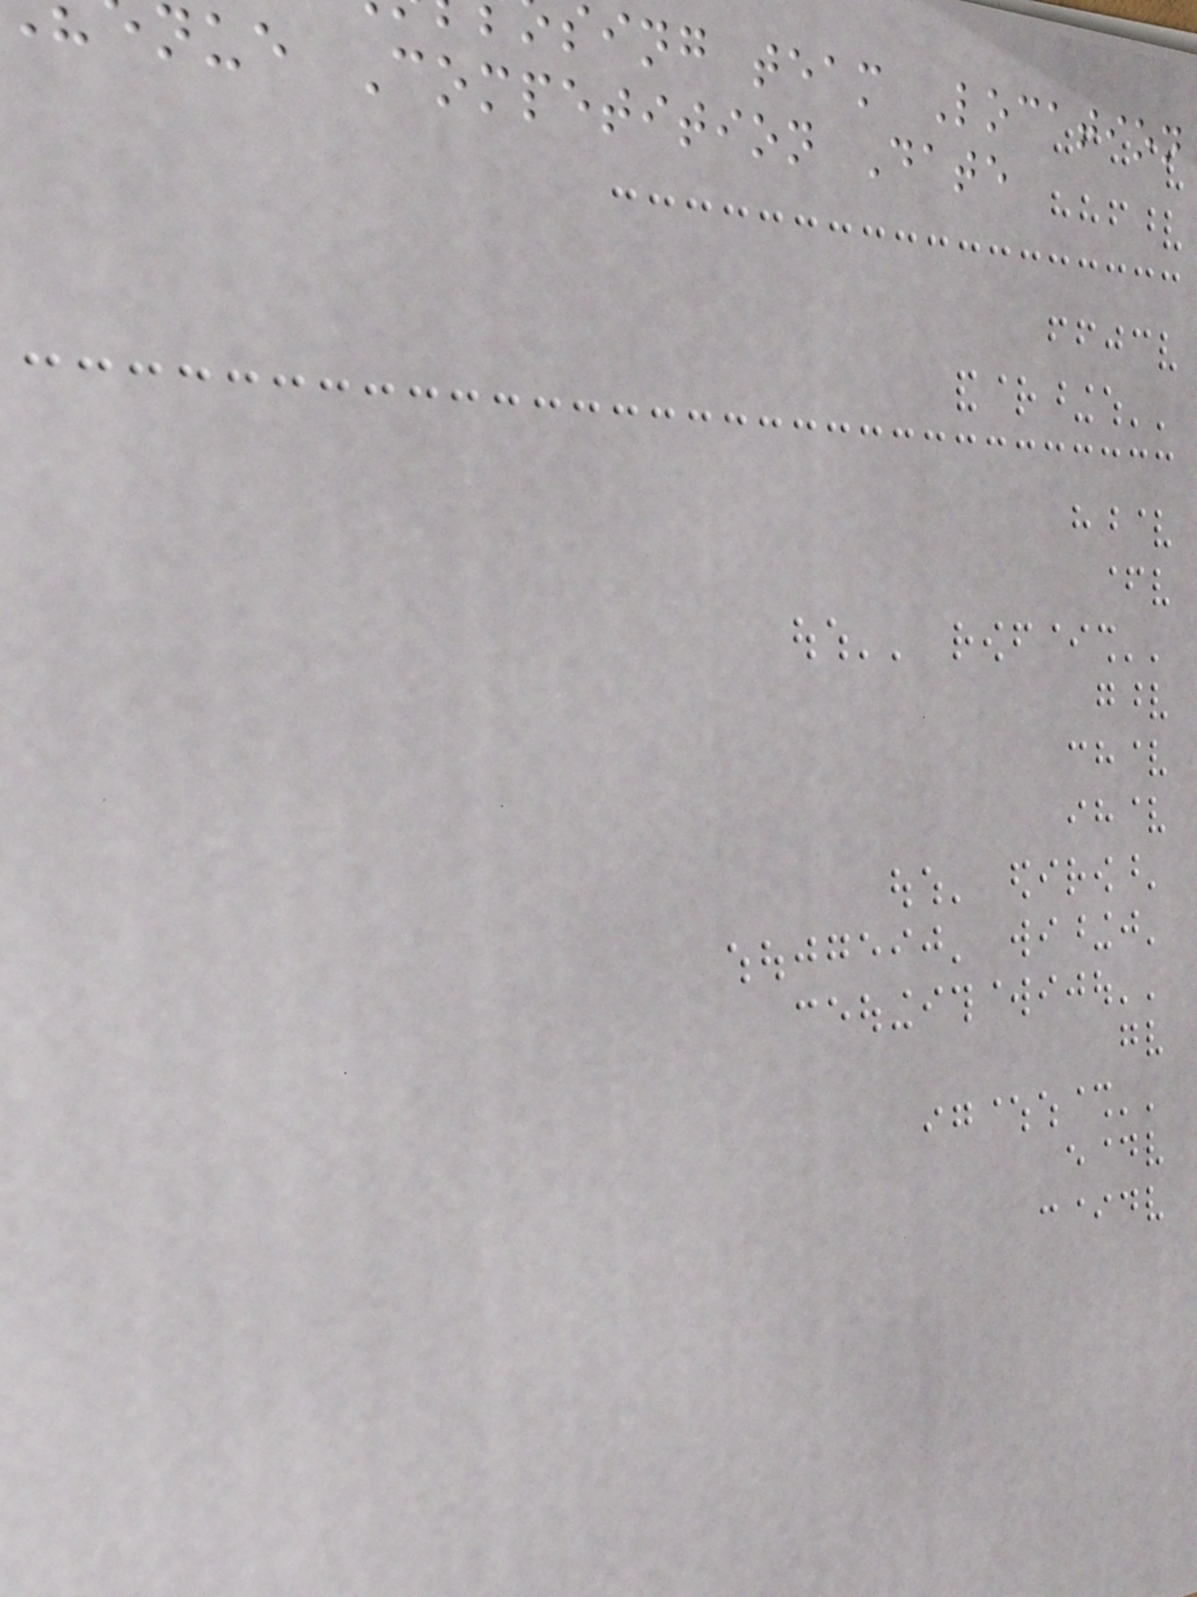sing team Location
nue Competition Date
